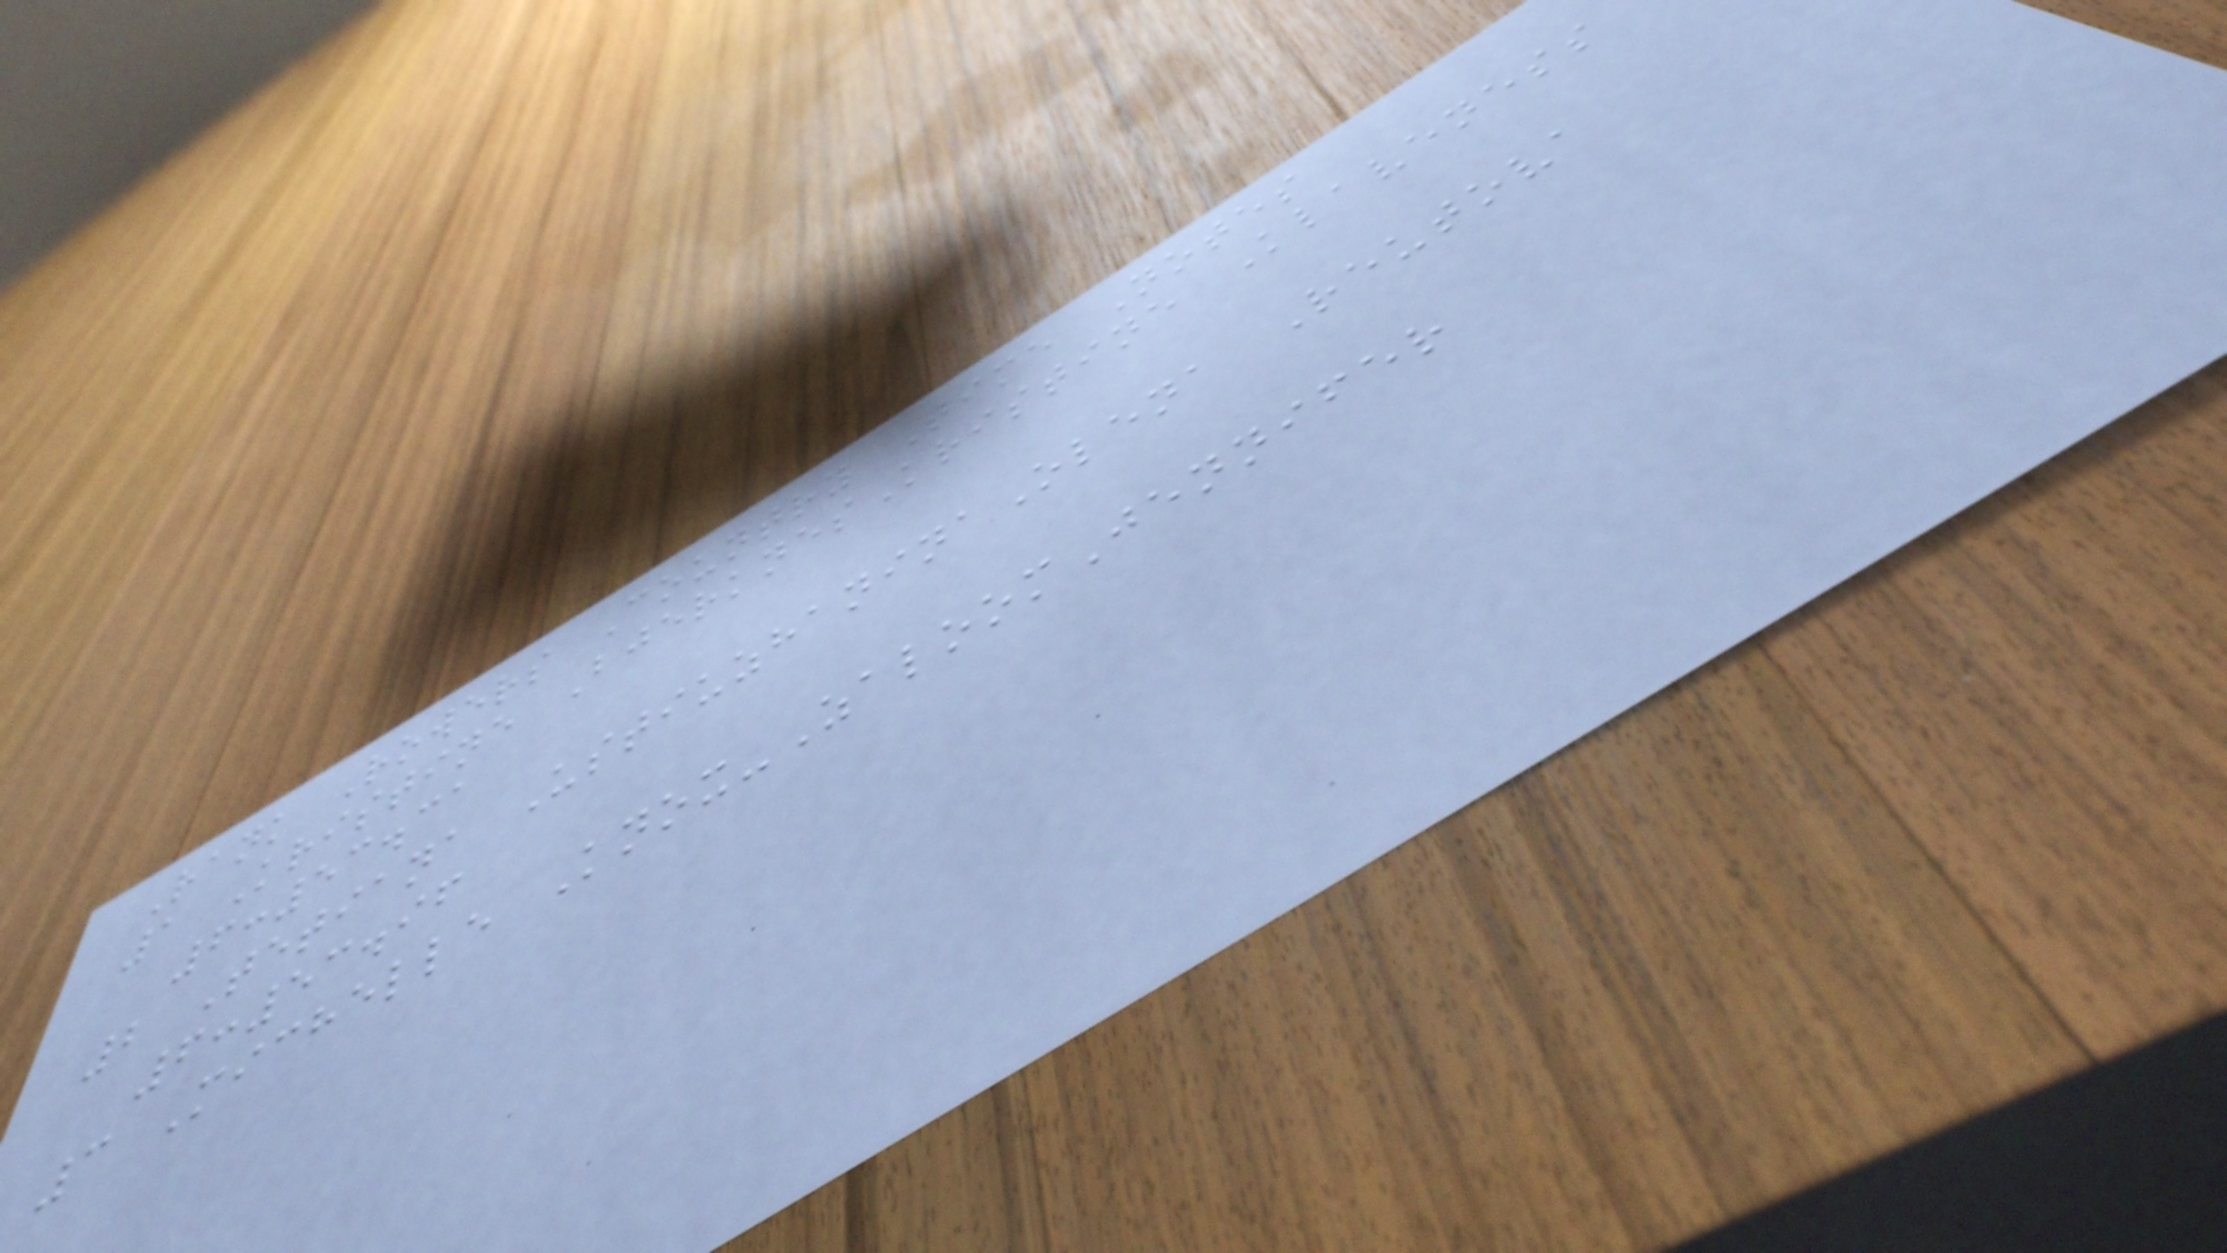Rank Rowers Country Time Notes
1 Kristine BjerknesKristine Klaveness
6:53.31
2 Tetiana UstiuzhaninaOlena Reutova
6:53.96
3 Michelle Knox-ZaloomJennifer
